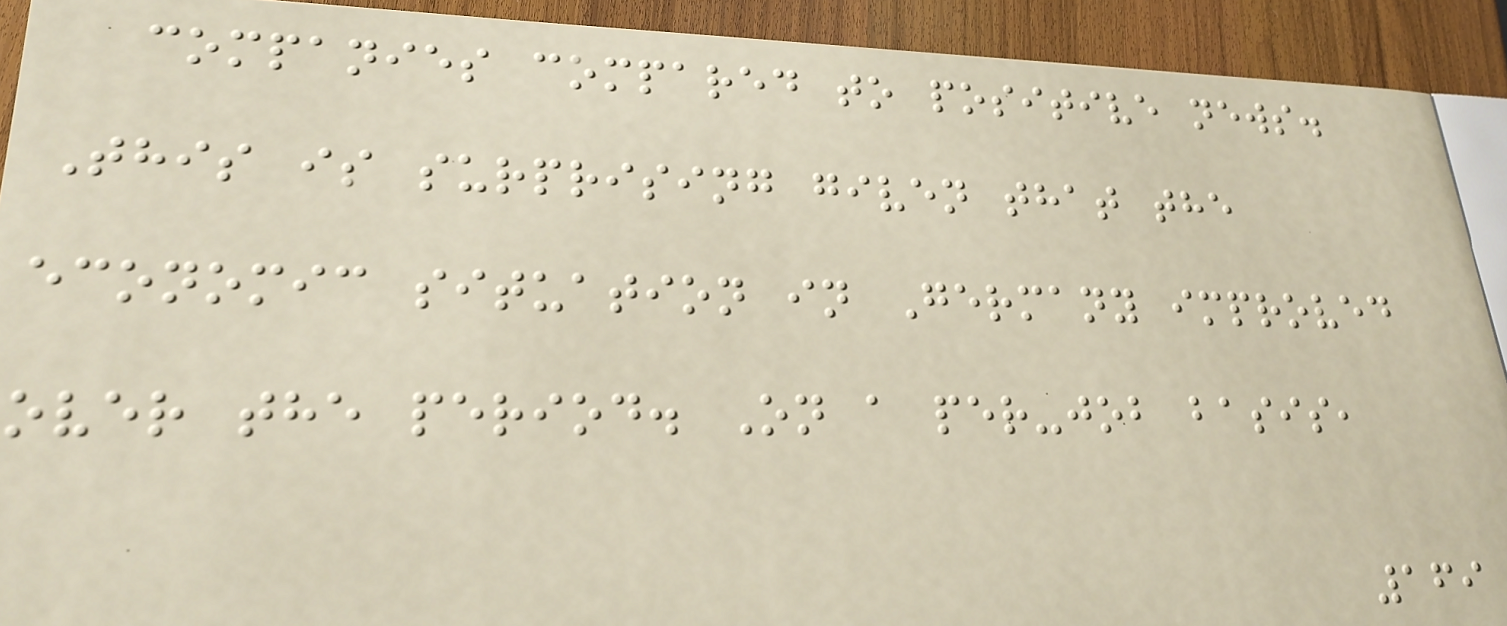companies compared to positive news.
This is surprising given that the
economic situation in Germany improved
over the period. On a per-job basis,
169
